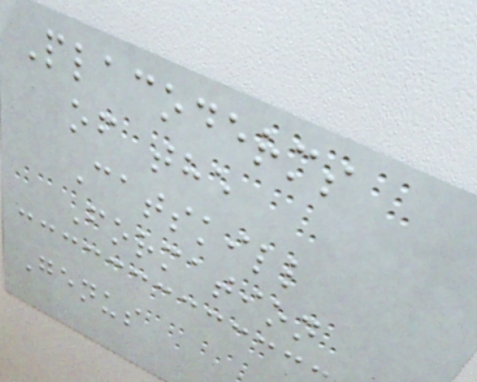Placoderms
of the
Catskill
Formation
Genus
